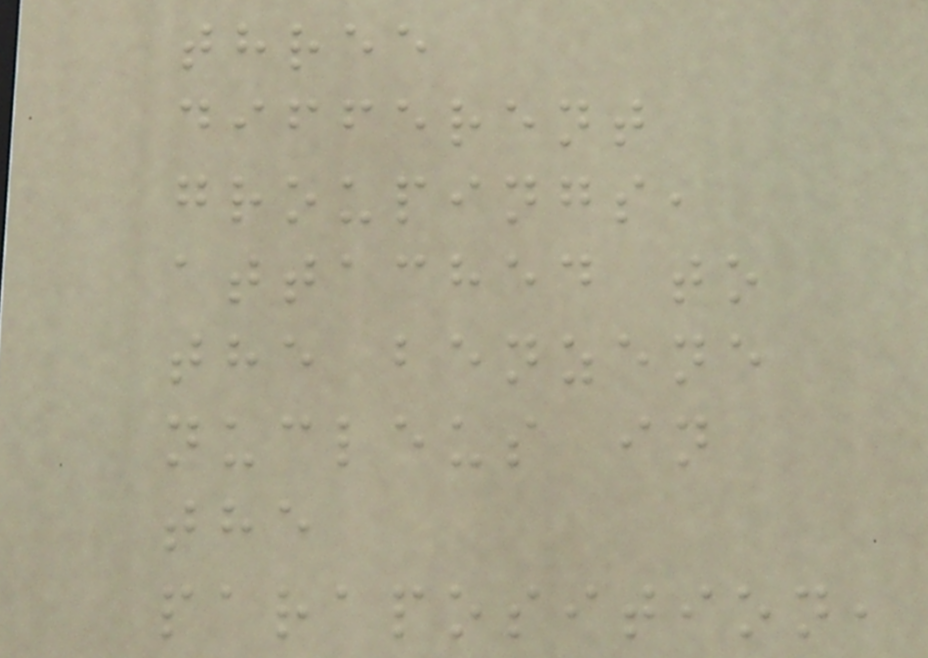three
different
groupings,
attached to
the benzene
nucleus in
the
paraposition,
